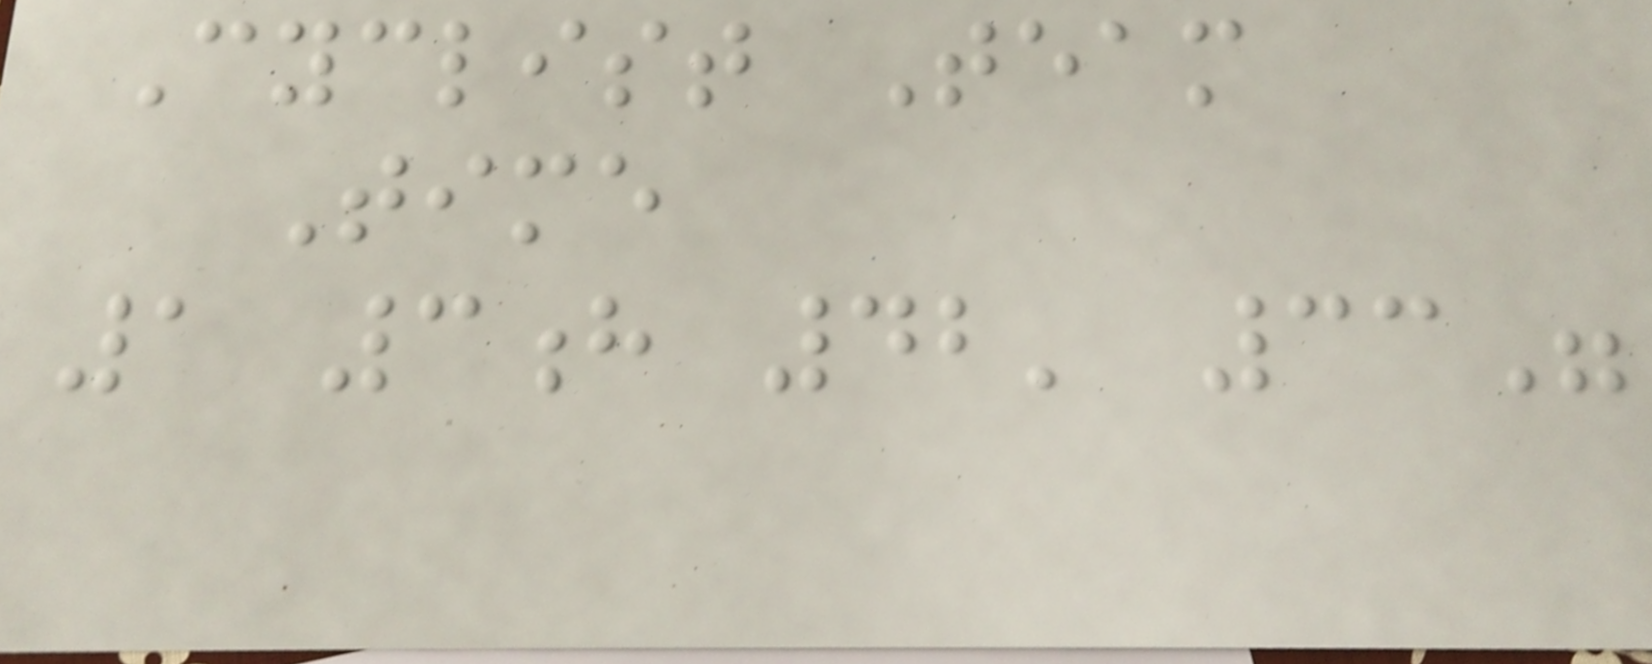Cyclist Team
Time
1 3h 42' 33"
